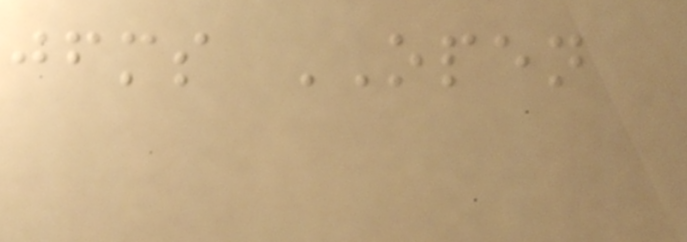jfms OPEN
